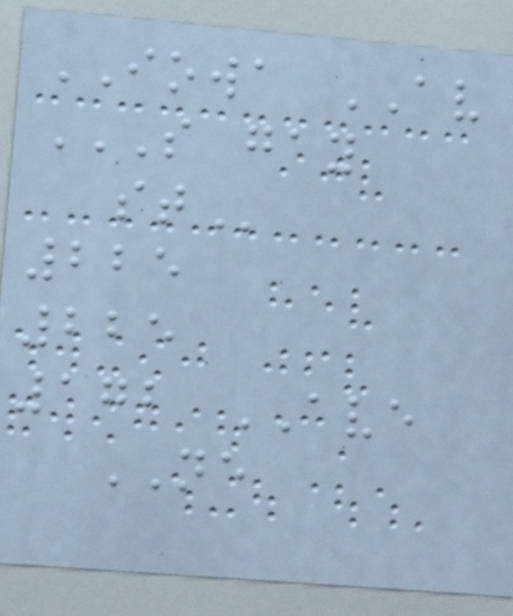IOWA AV
S GAY
ST
225
225
172 AVE
NE
